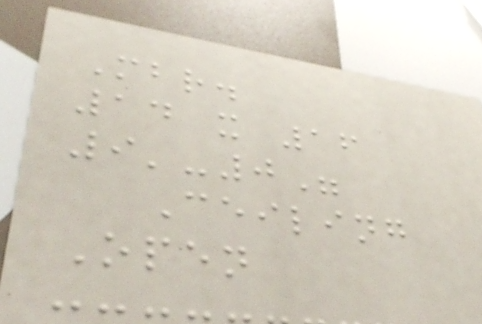Mbr.
14 x 16
9'-0"
Ceiling
Open
